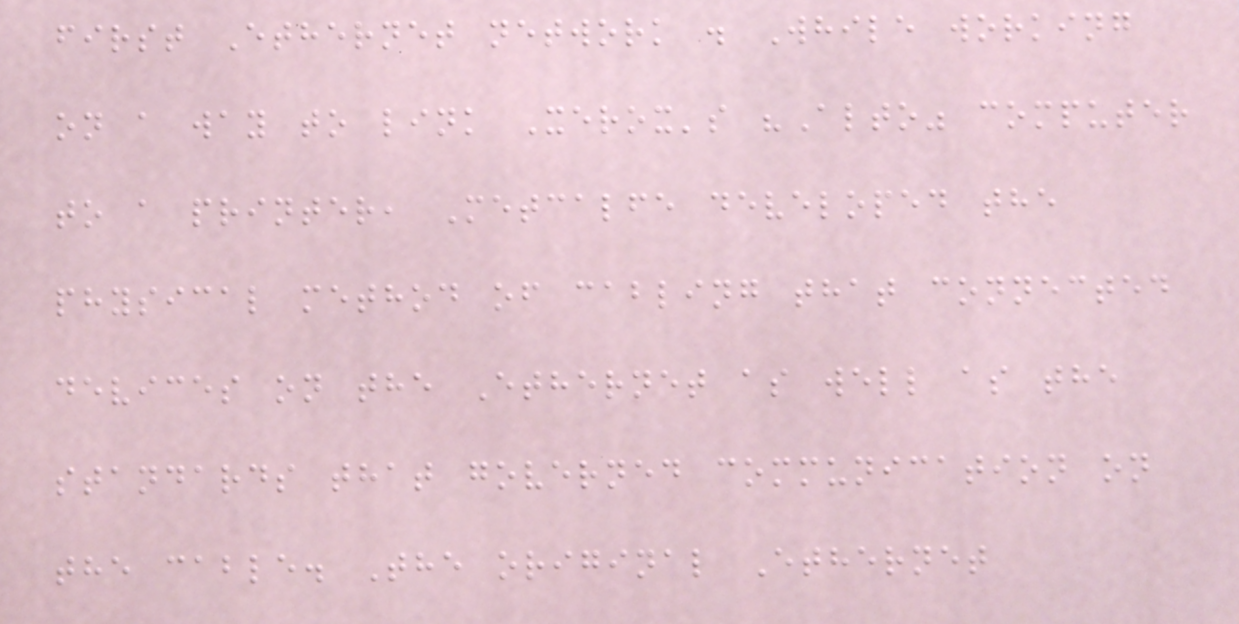first Ethernet network . While working
on a way to link Xerox's "Alto" computer
to a printer, Metcalfe developed the
physical method of cabling that connected
devices on the Ethernet as well as the
standards that governed communication on
the cable. The original Ethernet
